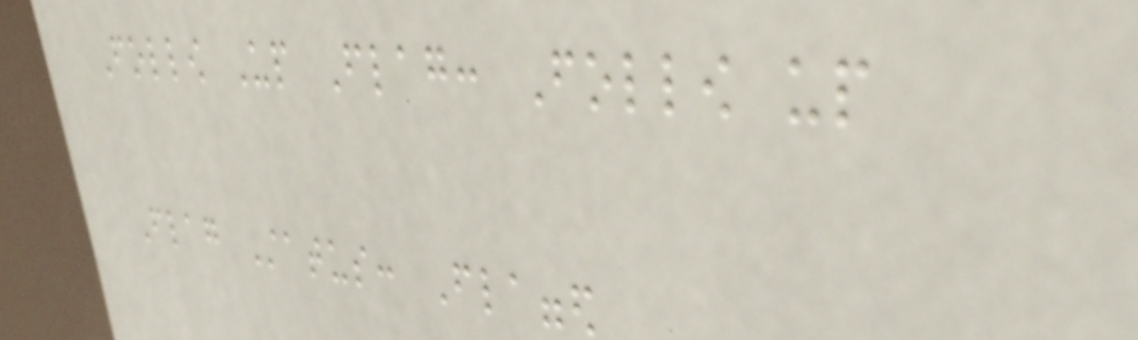Follow Up Flag: Follow up
Flag Status: Flagged
